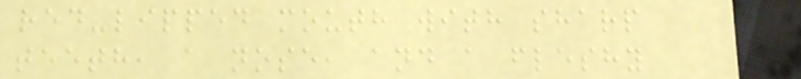red-lipped mouth with sharp
teeth, a nose, and a fleshy
